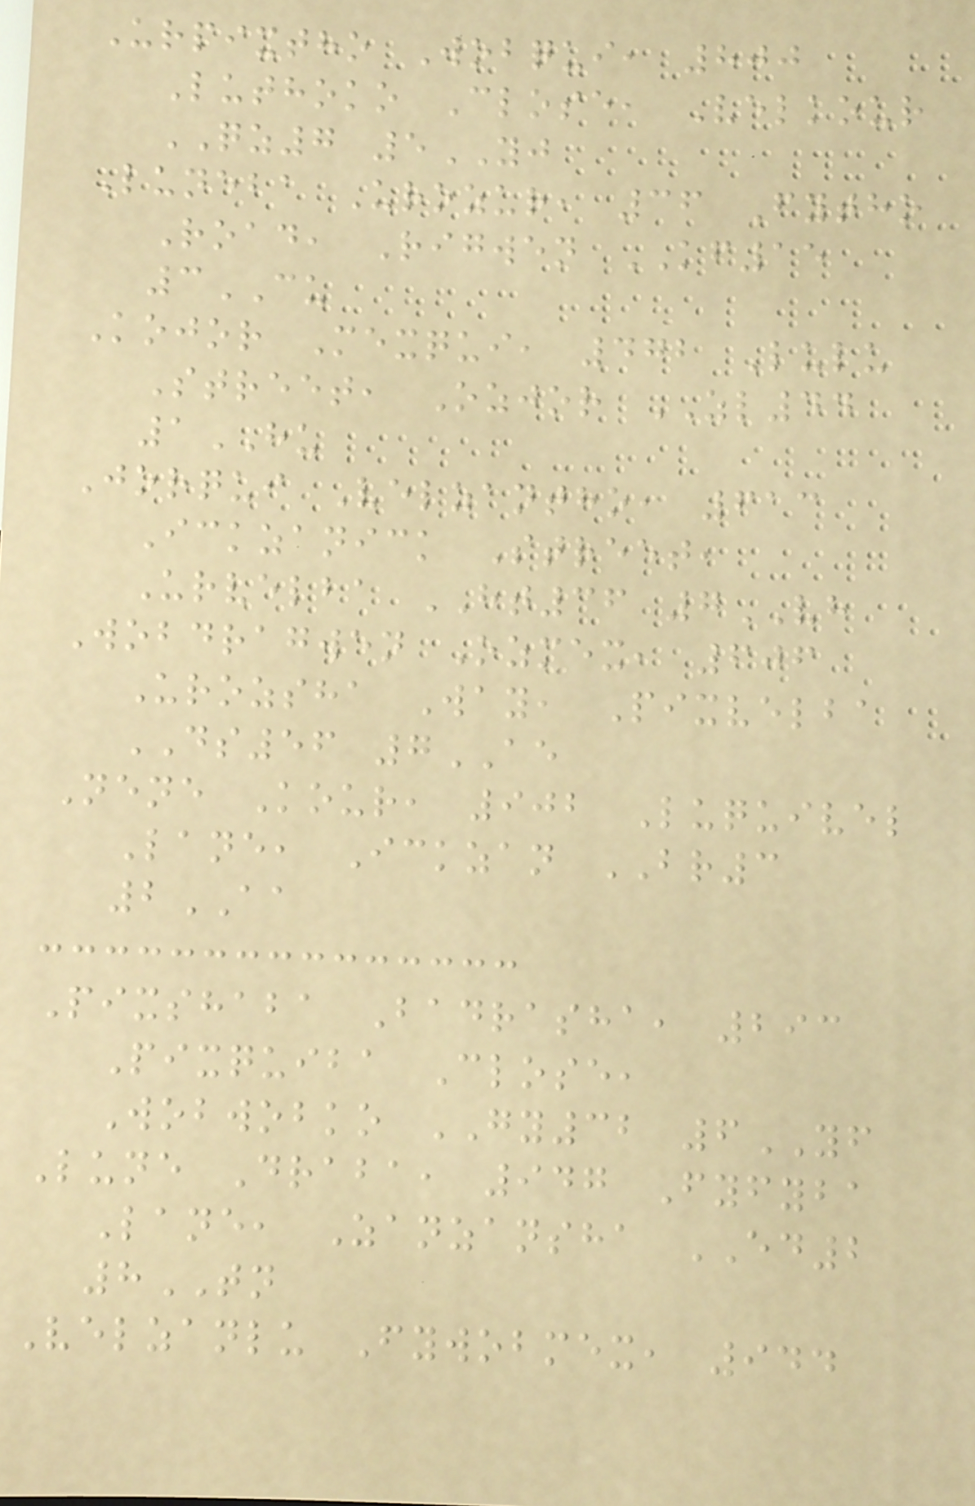Urpixtho Wobqui, 800
Luthoko Close, Velkour
QZ7 5YJ
Luneba Urozur, 36 Fytho
Road, Rigwen KF15
3CU
Kojor Mexqui, 472 Lulu
Street, Ozjor ZL44
1HU
Jorqui Velzantho, 613
Ickzanick Street,
Urvelba HT36 7VH
Wobdragwen Ozmex, 606
Urozsha Way, Pixvelba
DS56 7AE
Nene Kour, 902 Luquivel
Lane, Ickzan BR3
2AA
Pixshaba Badrasha, 293
Pixquiba Close,
Wobwobko GY32 6YF
Lune Draba, 947 Fyfyba
Lane, Zanzansha ED2
8TN
Velzanlu Fywobmex, 944
